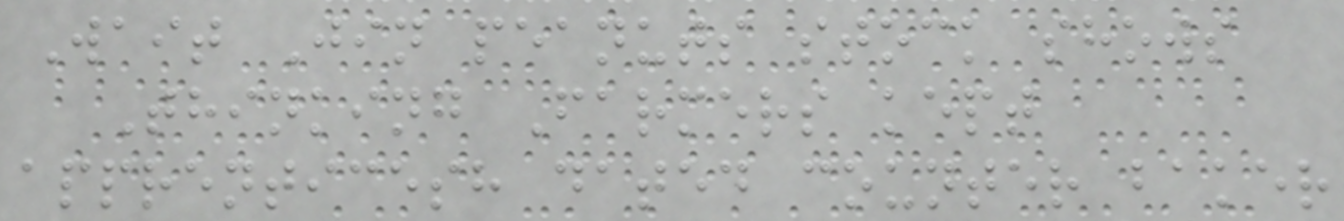Wait Jin peanuts stock shows
Thinking Farmers kept
apprenticesh dated counter baker
